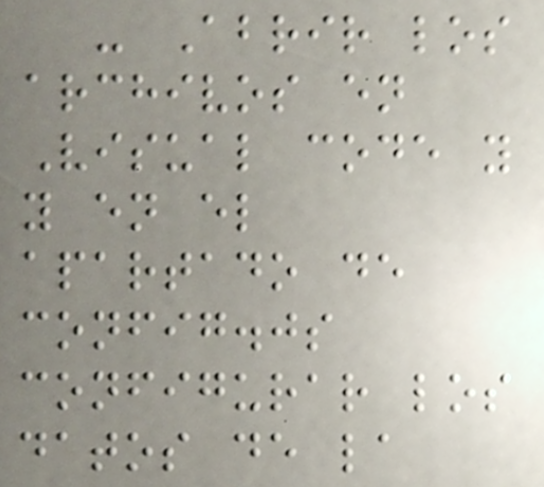- Abrir los
archivos en
Visual code y
y en el
apartado de
config.js
configurar los
datos de la
